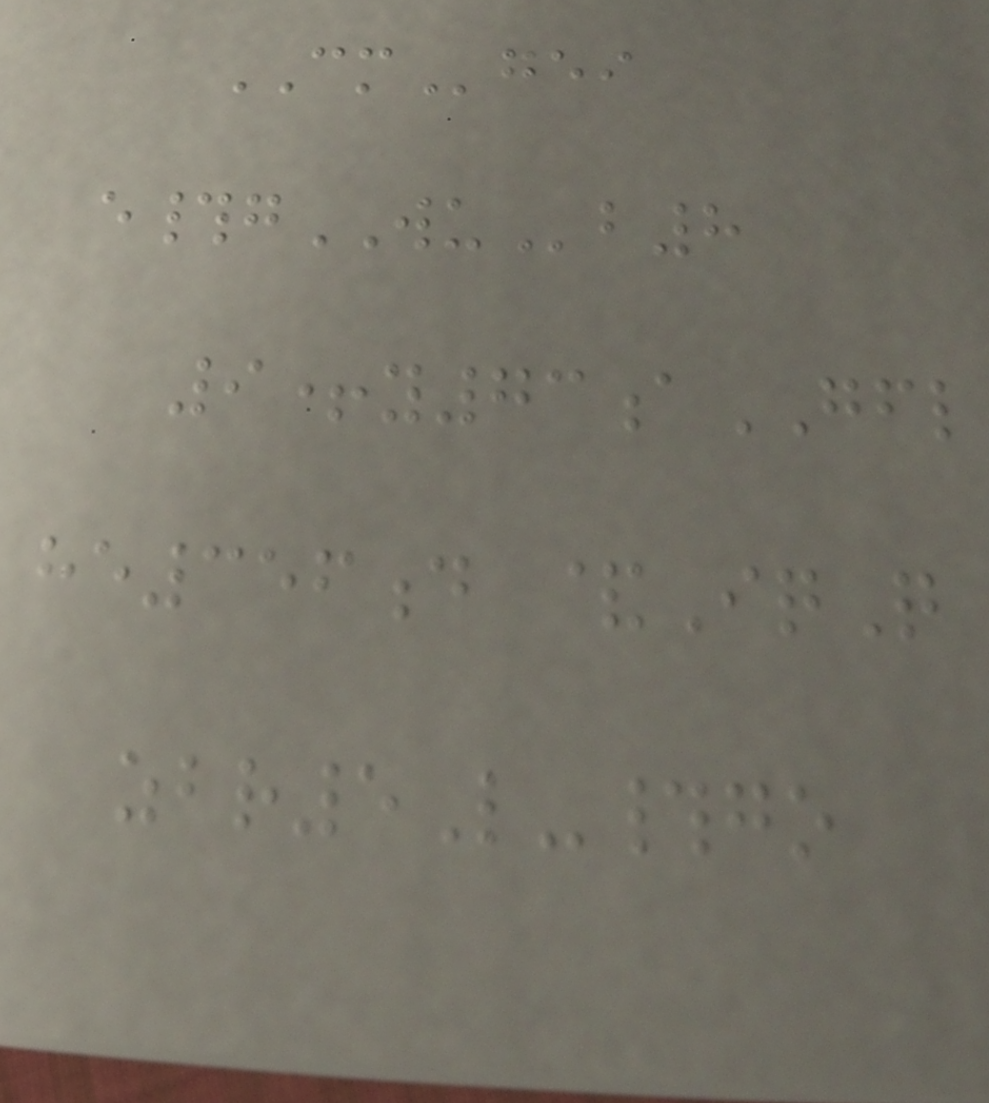CMgei
e#gWUb8
9+y73aGFL
he356d &IqQ
zbr5L-#go
